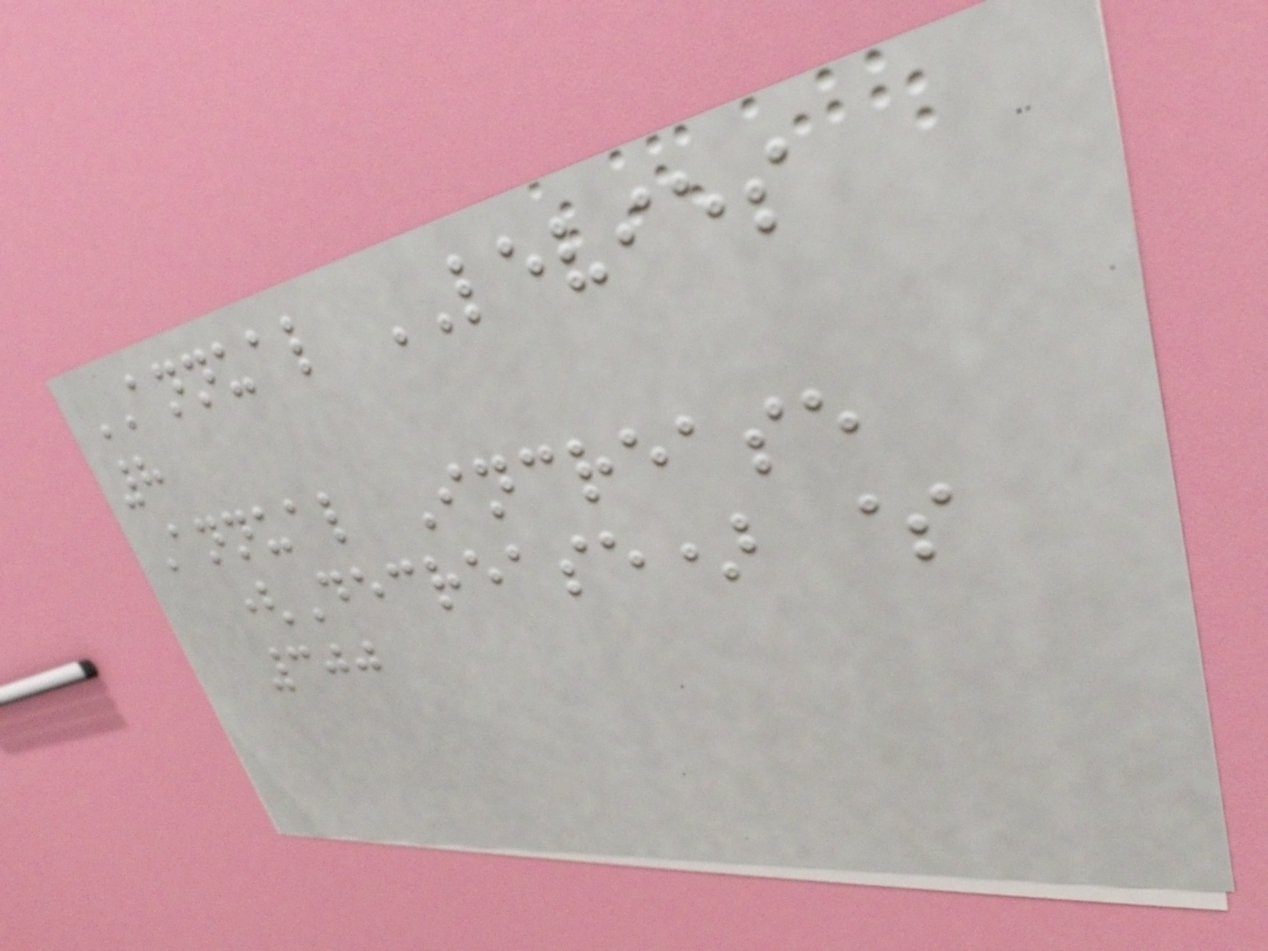ANNUAL LEVIES
8
Annual Increase
(Decrease) $
300
